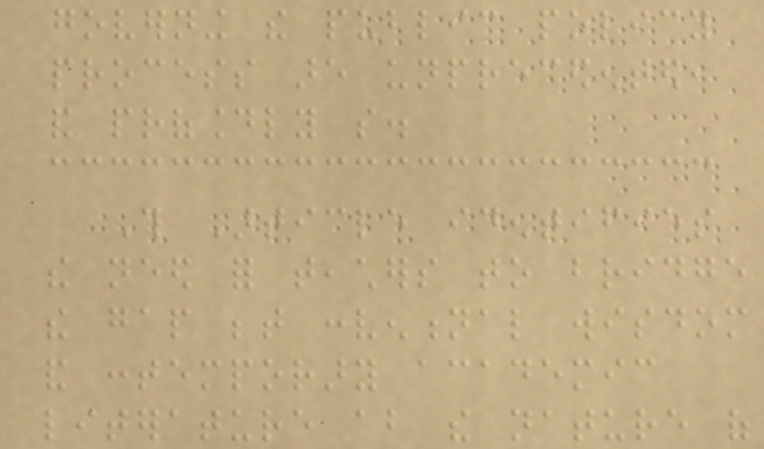governing the public policy
process are unprecedented,
and profoundly so.
This Article identifies
the need for teachers to bridge
the gap between conventional wisdom
and contemporary academic
literature about the nature of
